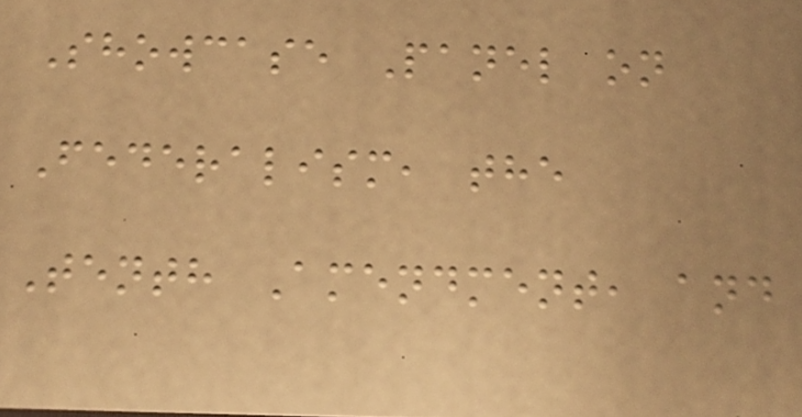Showcase Panel on
Federalism, the
Tenth Amendment, and
